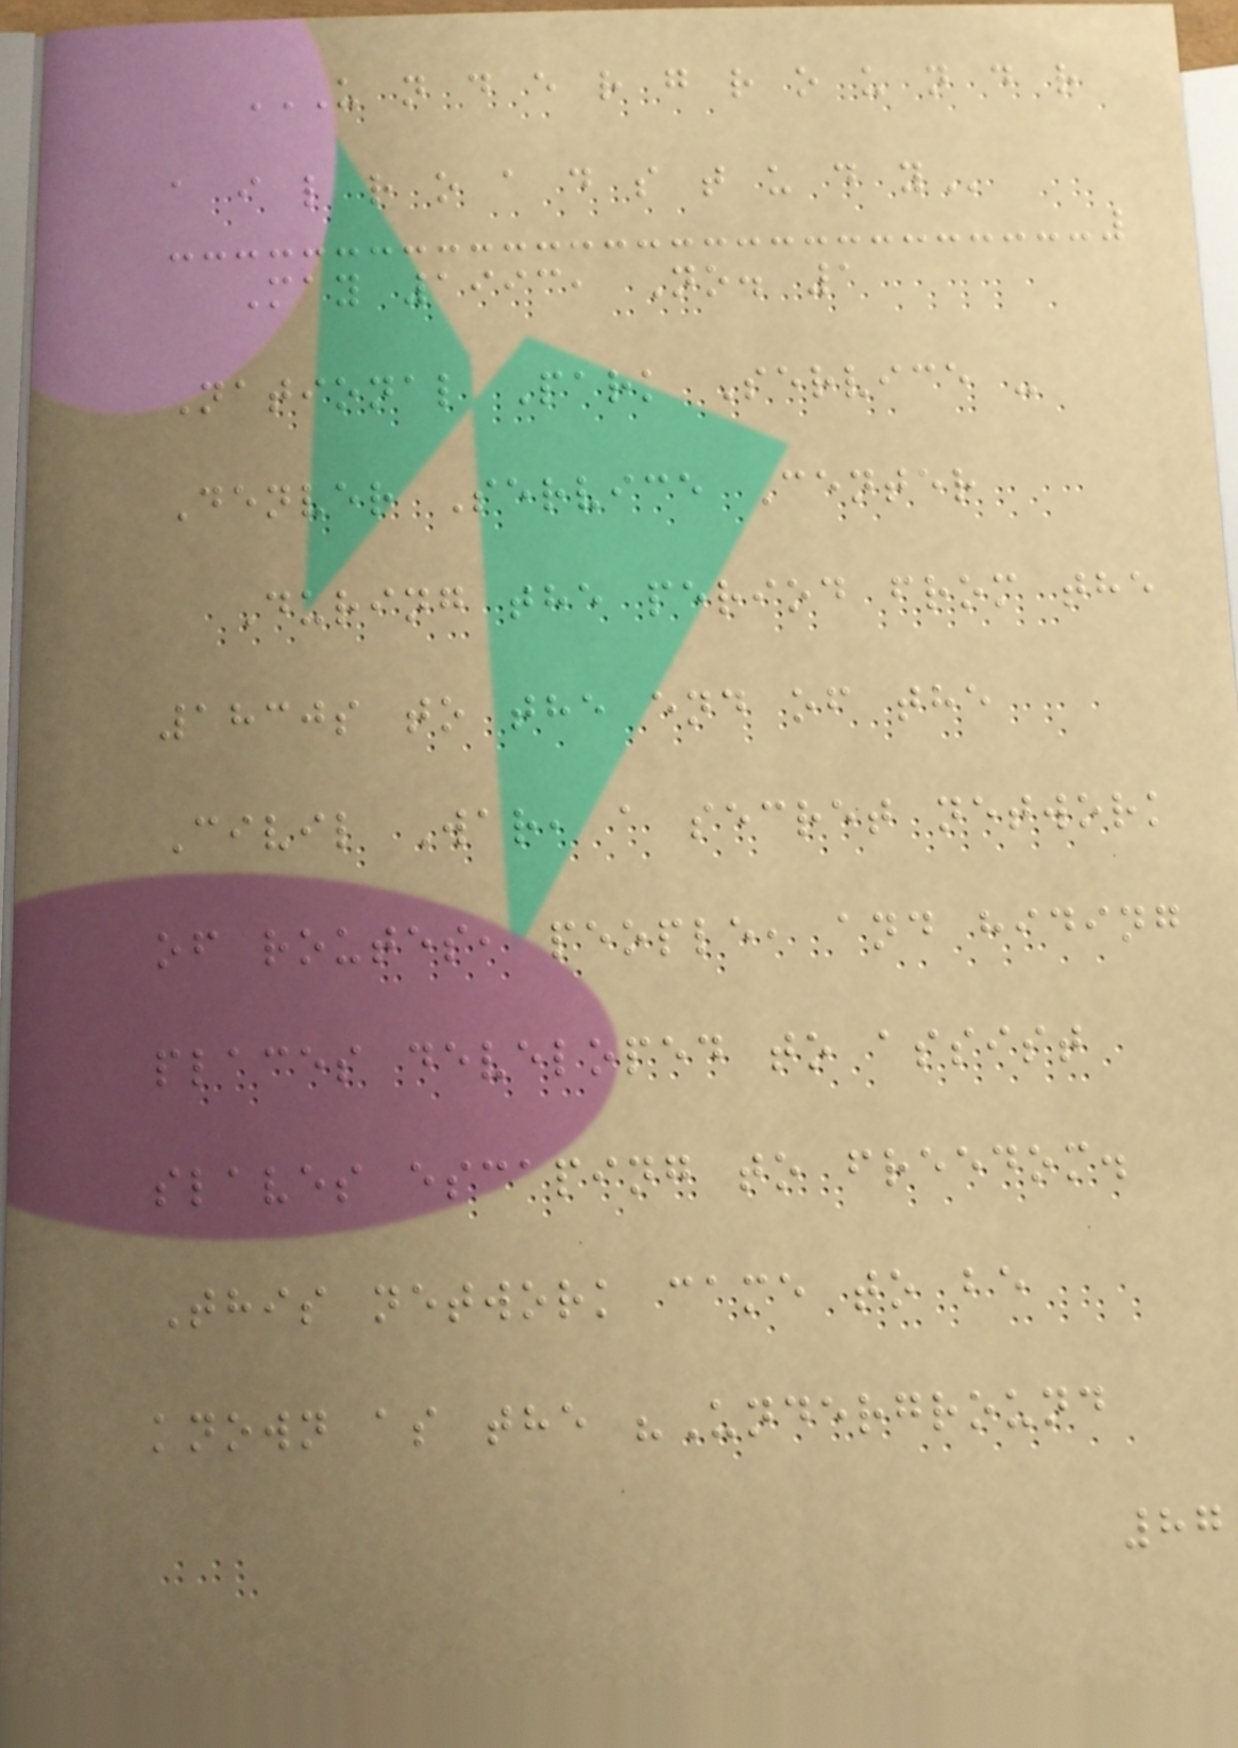U N D E R G R O U N D R
A I L R O A D S T U D Y
May 1993, No. 1
National Park Service -
Denver Service Center
During the period from the
1830s to the end of the
Civil War, a secret network
of routes, people, and hiding
places developed to assist
slaves escaping to freedom.
This network came to be
known as the "Underground
87
